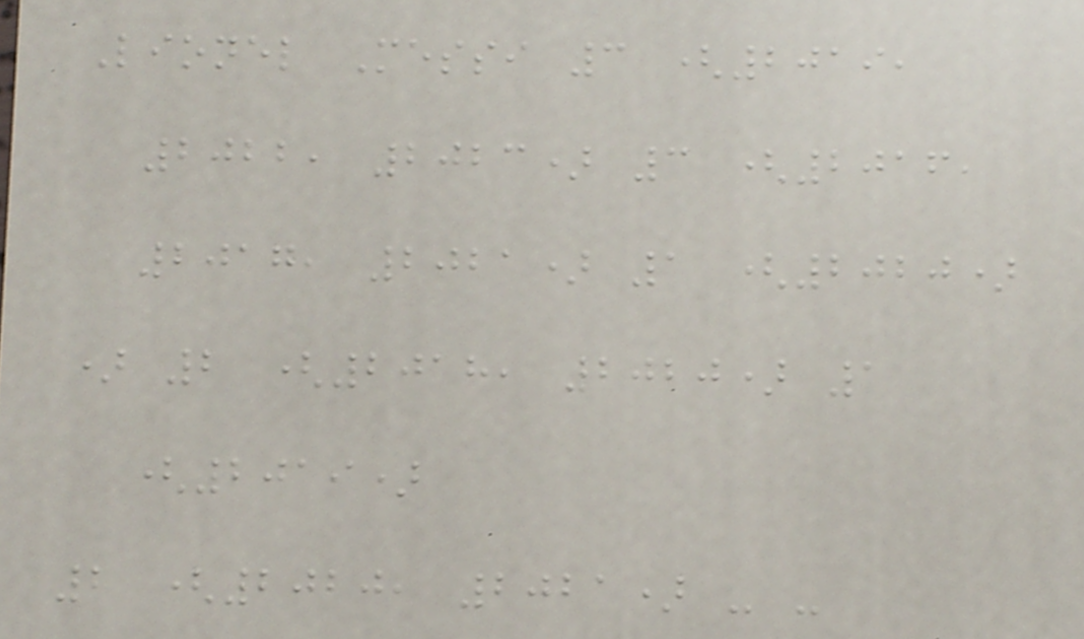Lionel Messi 3 (2019,
2022, 2023) 3 (2016,
2017, 2021) 1 (2020)
) 2 (2018, 2020) 1
(2019)
2 (2020, 2021) - -
